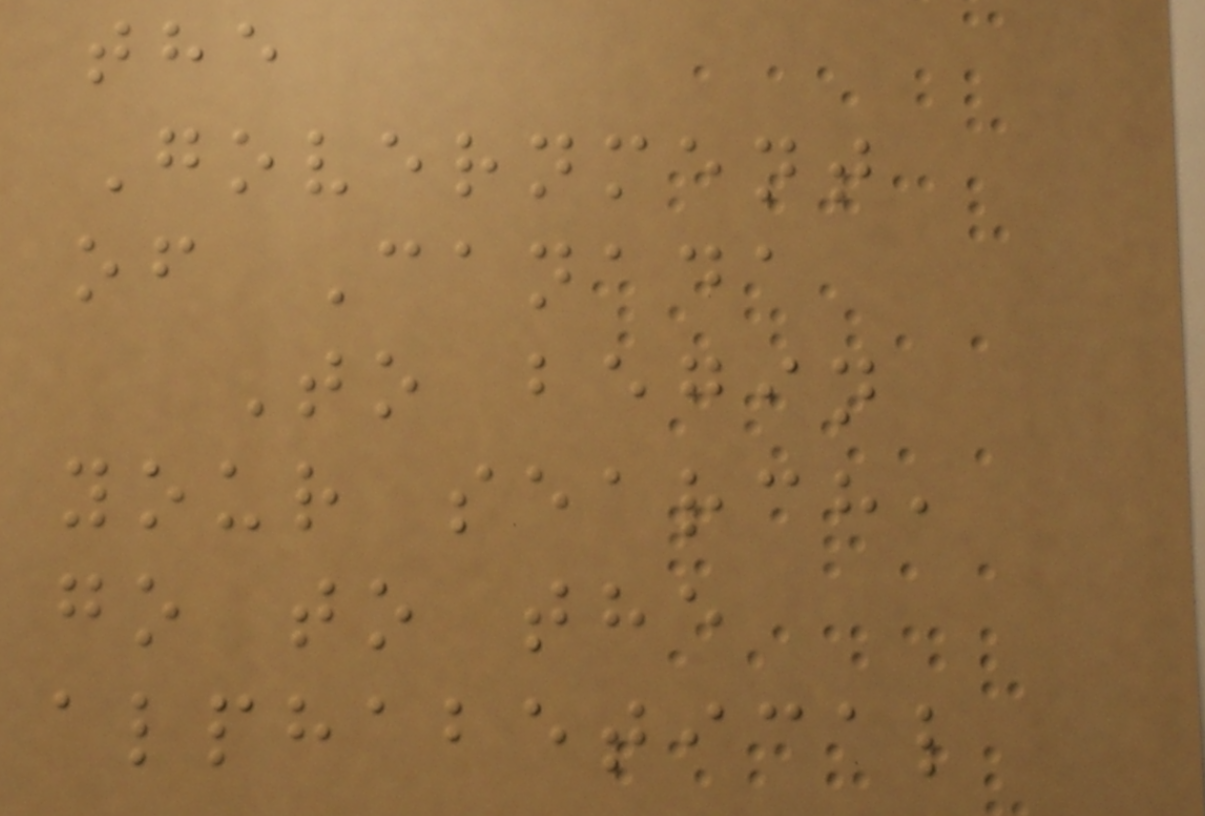the
Government
of Canada
To begin
your search,
go to the
alphabetical
